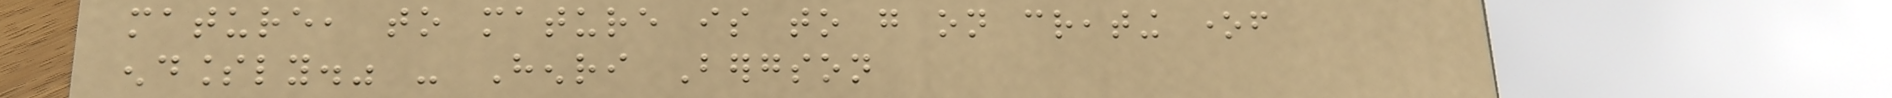mature, to mature is to go on creating oneself
endlessly." - Henri Bergson
